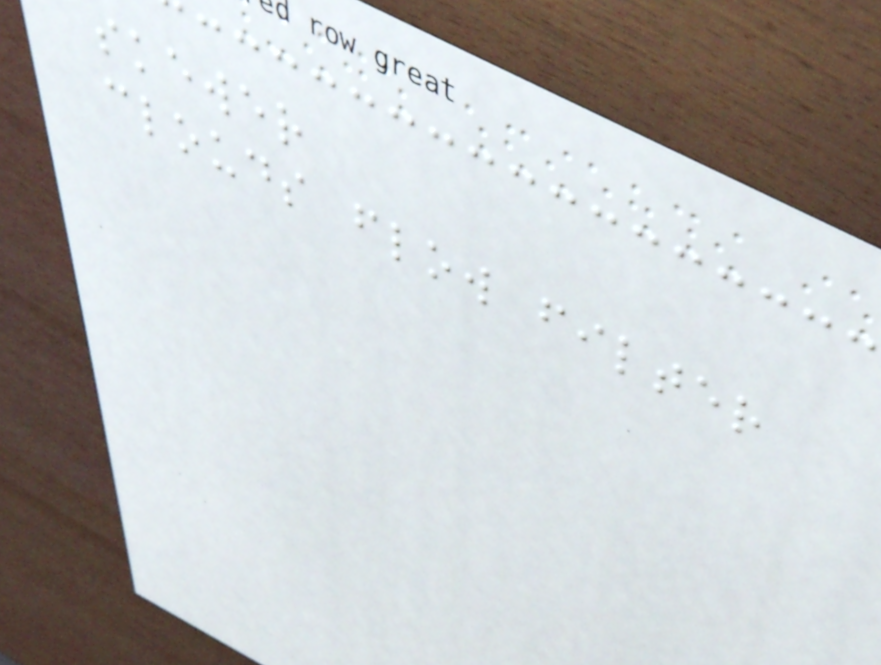skewer
clouds flow filter
